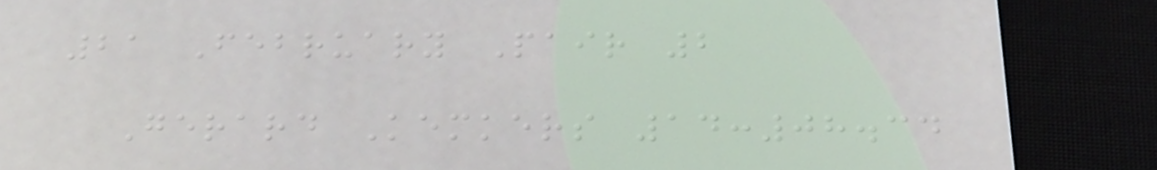21 February Pair 2
Gerard Kemkers 14:08.34
